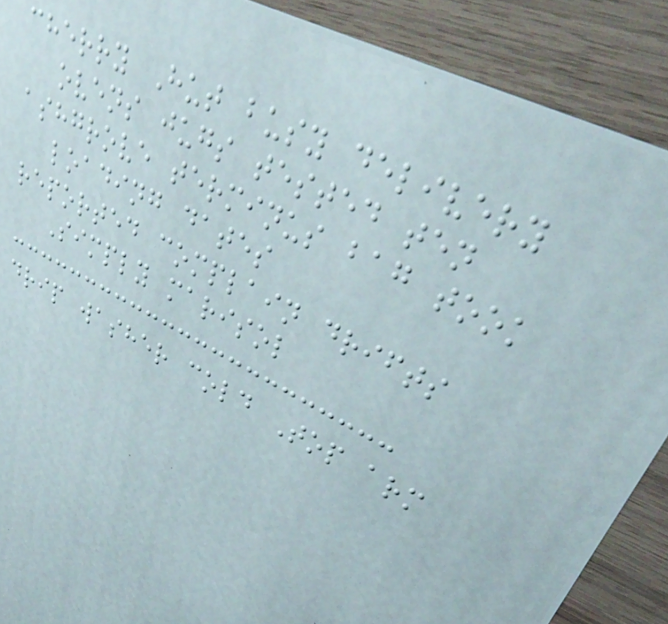cherry Hut busy delivery
ovens jugs tested ten
ashgrove terminus bag took
loading dates
reported complain drifts
Simply marisol
drip washer cold Top arm
